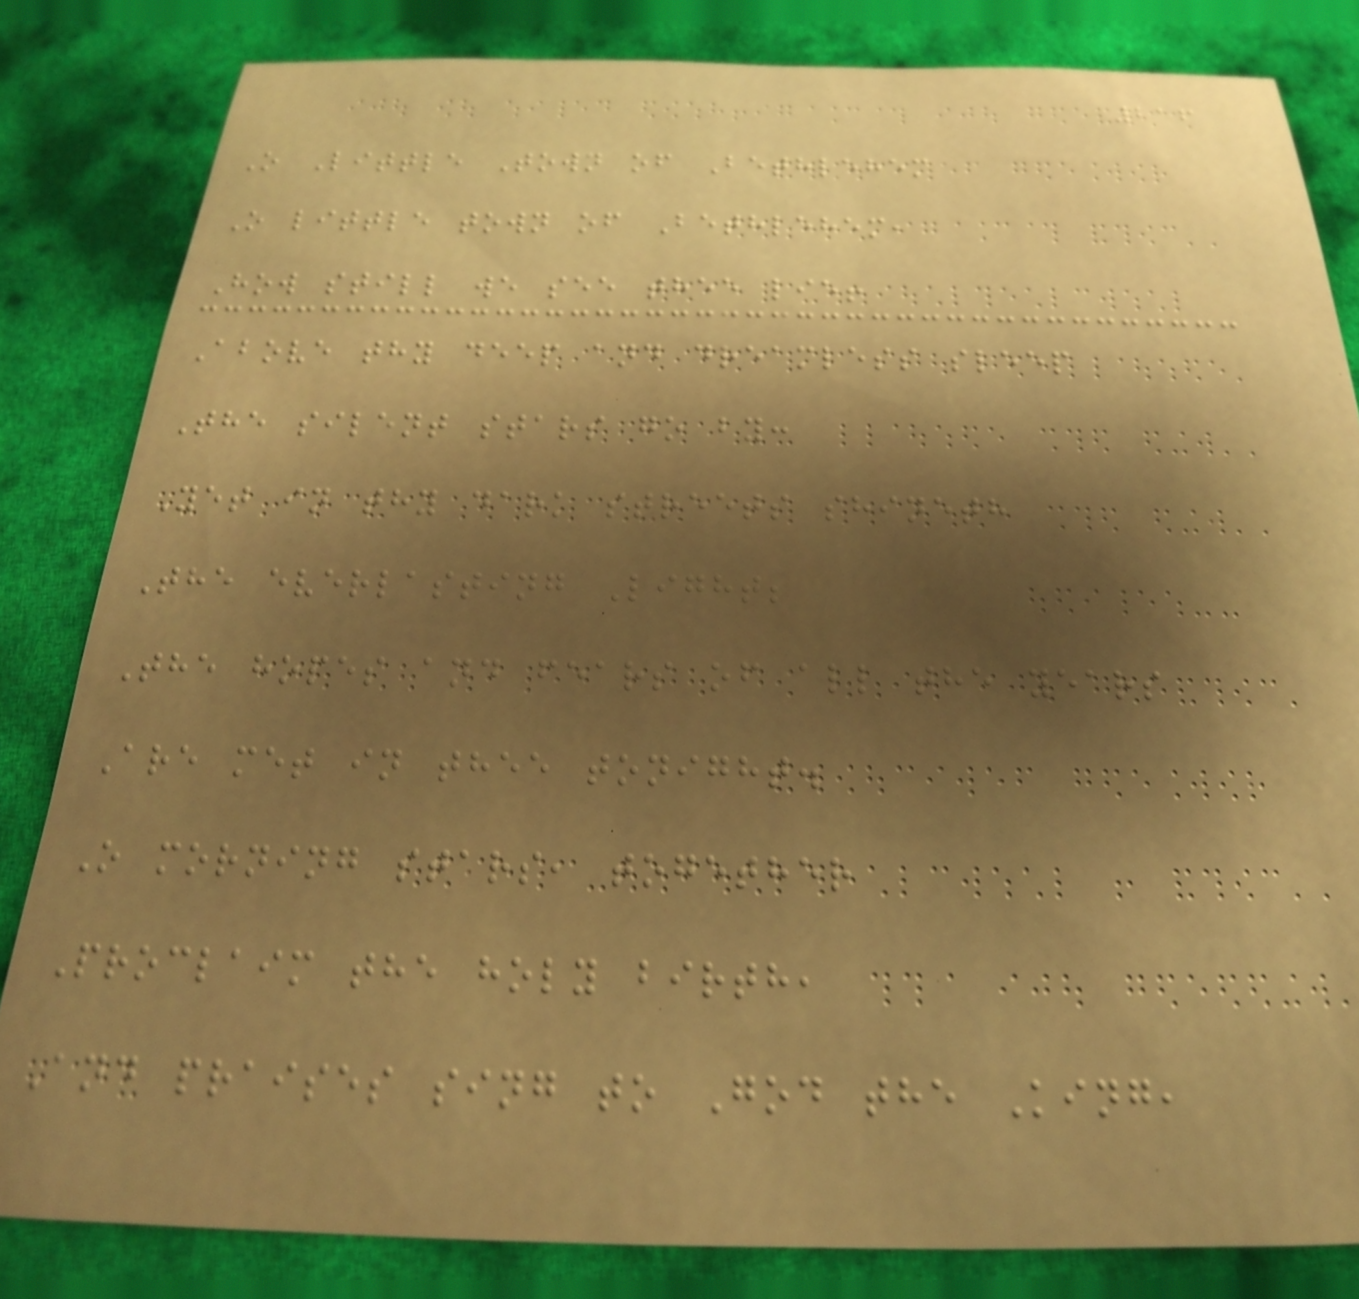216
O Little Town of Bethlehem
O little town of Bethlehem,
How still we see thee lie!
Above thy deep and dreamless sleep
The silent stars go by:
Yet in thy dark streets shineth
The everlasting Light;
The hopes and fears of all the years
Are met in thee tonight.
O morning stars, together
Proclaim the holy birth,
And praises sing to God the King,
